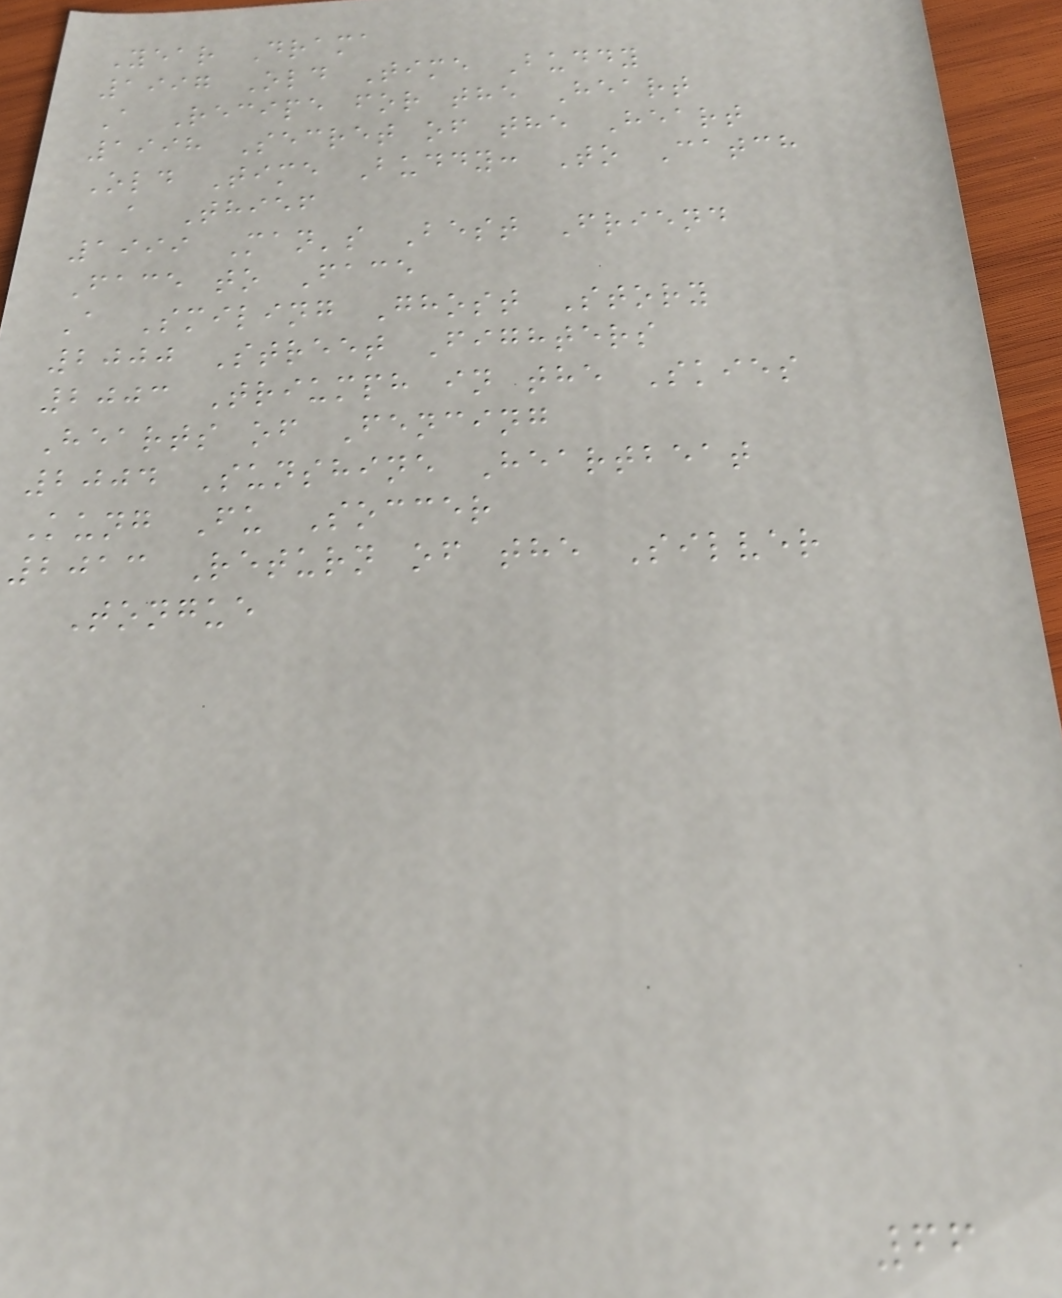Year Drama
1997 Old Time Buddy
A Recipe for the Heart
1998 Secret of the Heart
Old Time Buddy: To Catch
a Thief
1999 Man's Best Friend
Face to Face
A Smiling Ghost Story
2000 Street Fighters
2003 Triumph in the Skies
Hearts of Fencing
2004 Sunshine Heartbeat
Kung Fu Soccer
2013 Return of the Silver
Tongue
66
